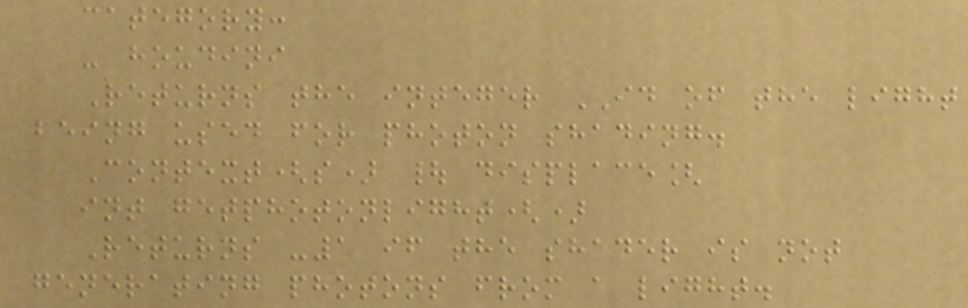category:
- houdini
Returns the integer ID of the light
being used for photon shading.
Context(s) | displace[
int getphotonlight()
Returns -1 if the shader is not
generating photons from a light.
